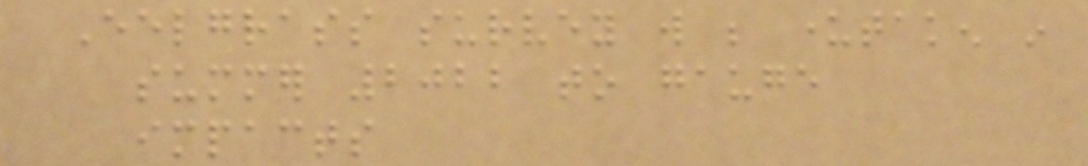Eelgrass survey will be undertaken in
summer 2022 to gauge
impacts
